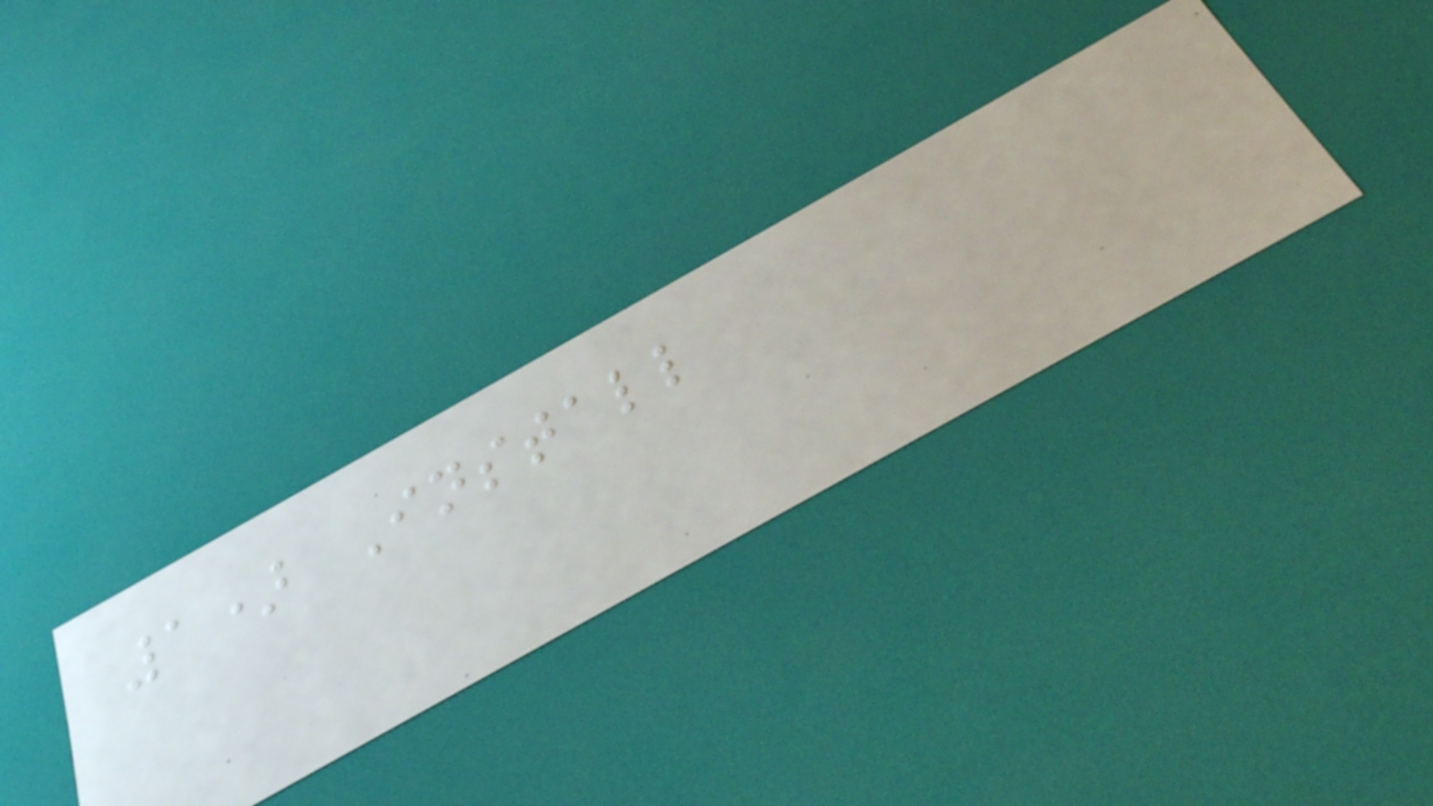1) Install
